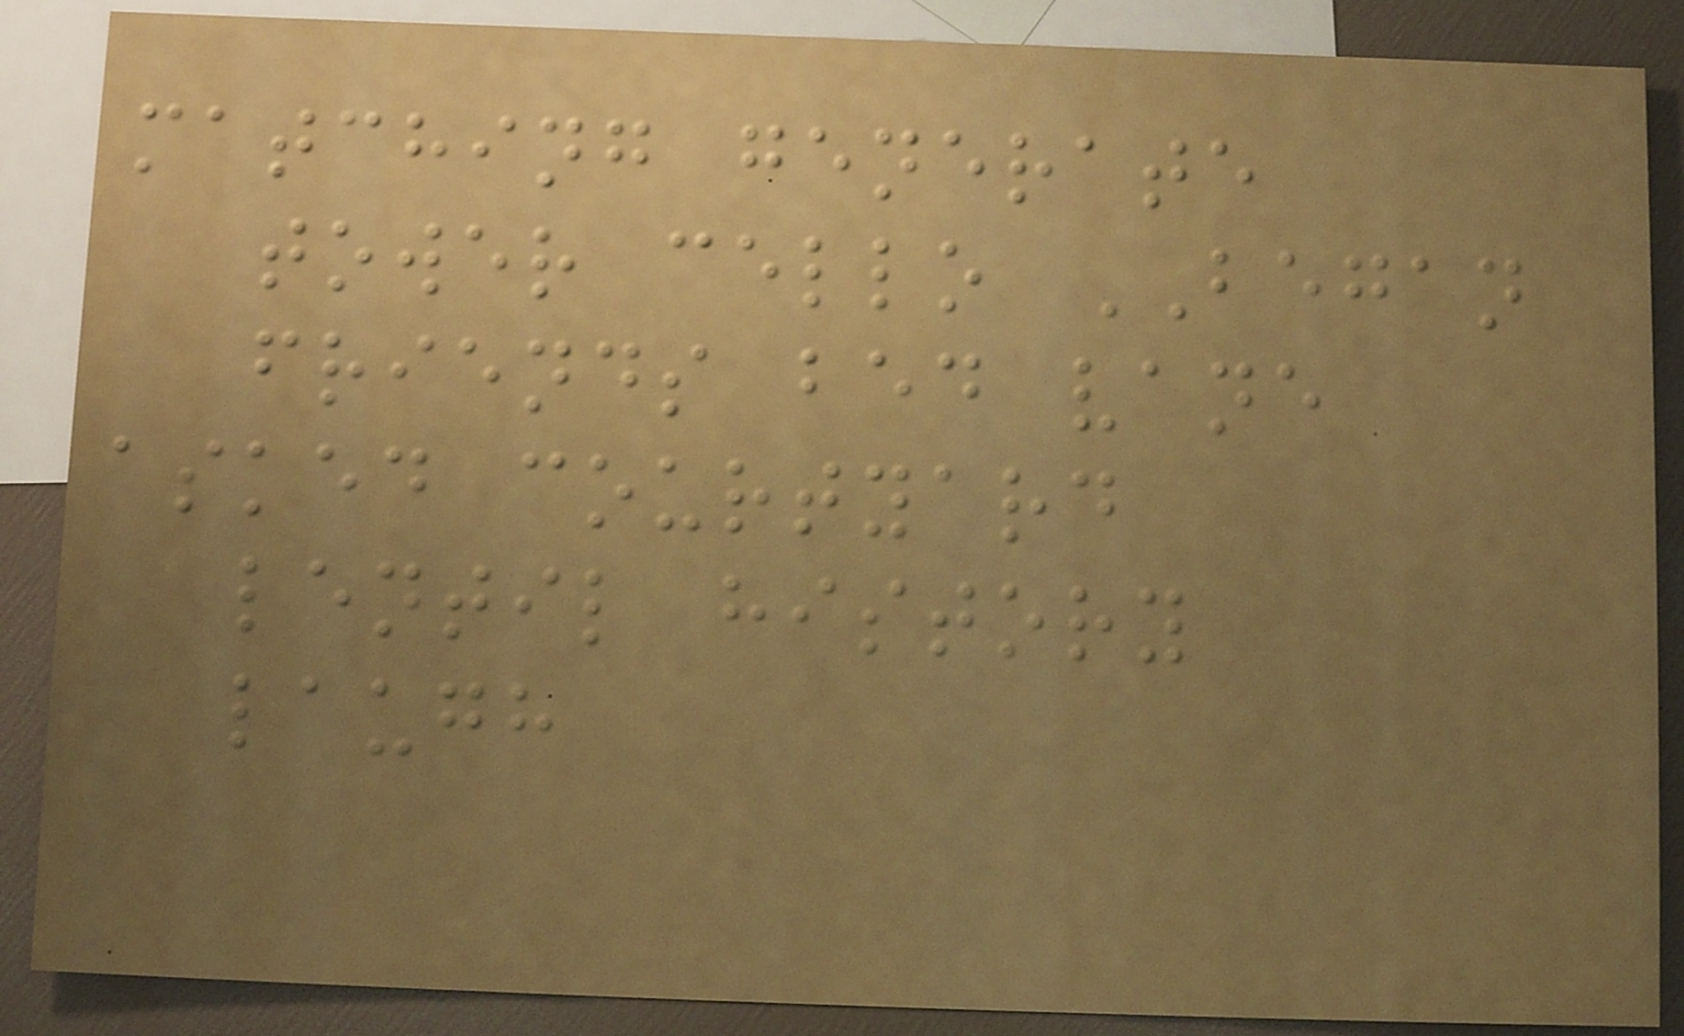matching generate
tower cello BEGAN
friends bed vane
asked courtyard
lentil history
laugh
